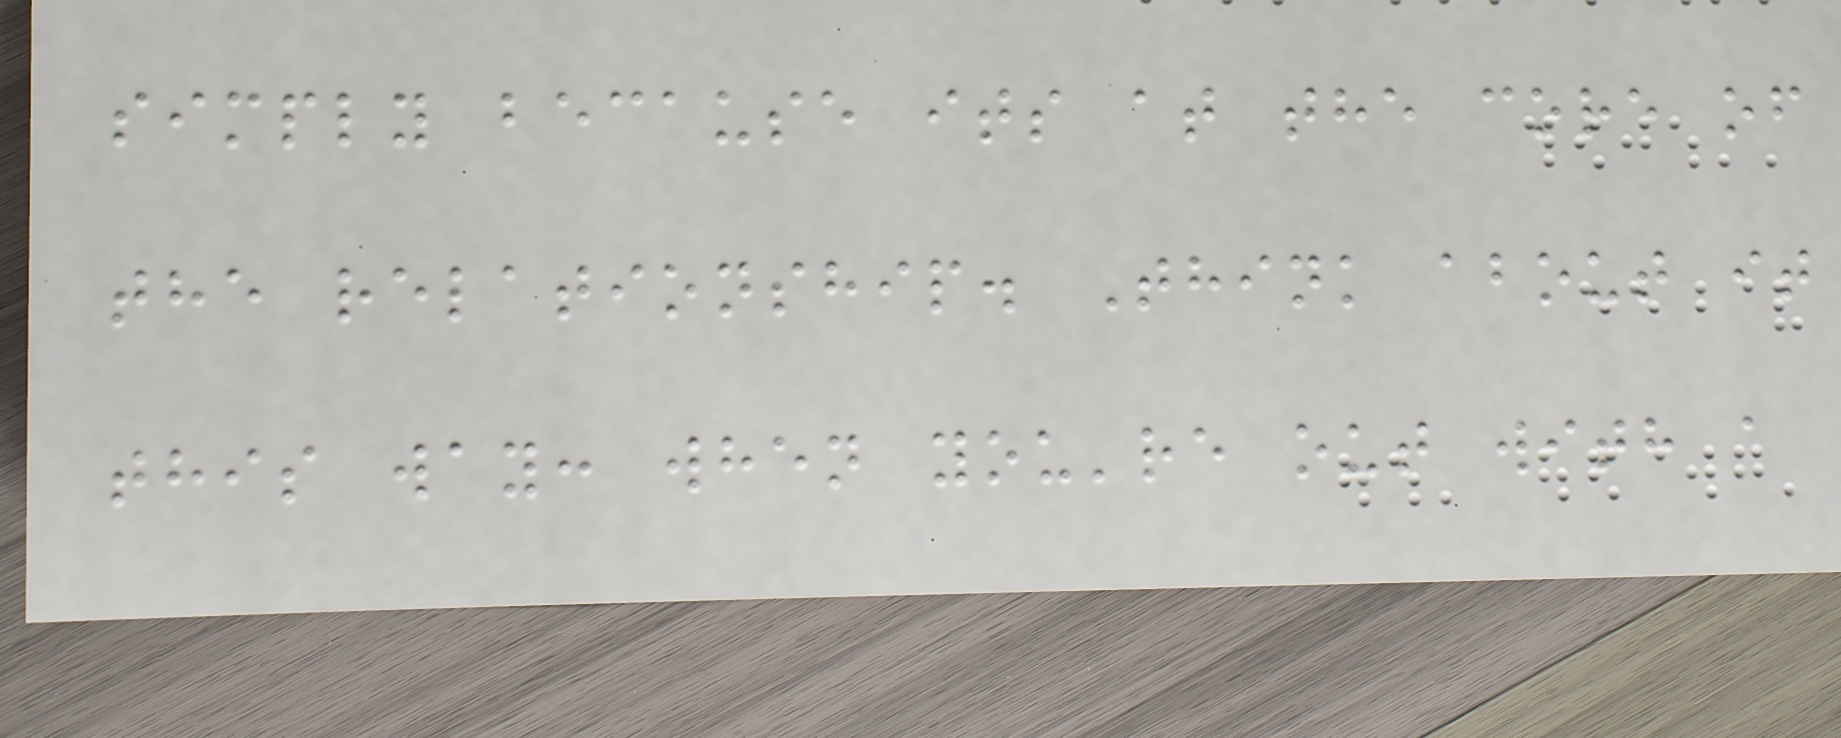simply because its at the core of
the relationship. Think about it
this way: when you're out with a
